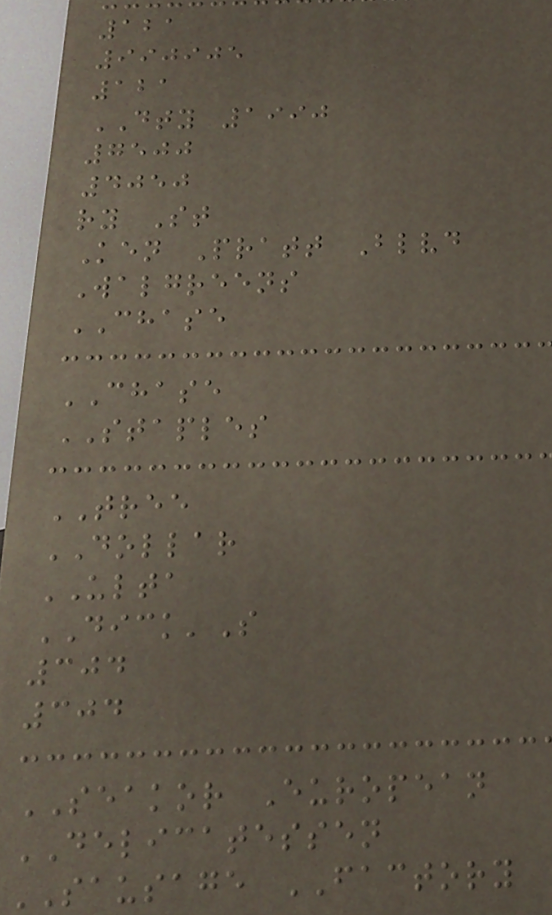121
990905
121
DTY 1990
7500
4050
ry St
Ken Pratt Blvd
Walgreens
CHASE
CHASE
STAPLES
TREE
DOLLAR
ULTA
DICK'S
304
304
SEAKOR European
DELICATESSEN
SAUSAGE FACTORY
